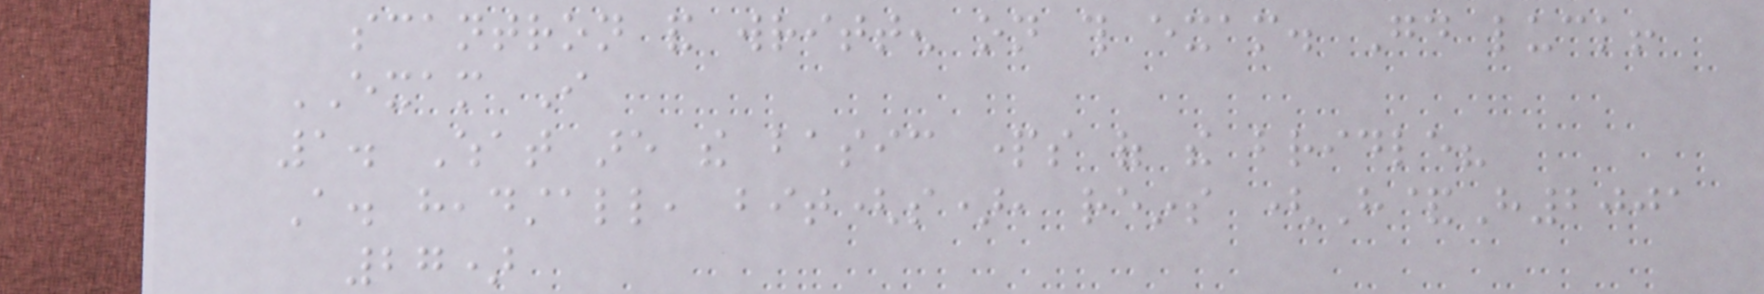scantron and written on this exam. Good luck!
EXAM I
1. What are the basic parts of the bridle?
A. headstall, bit(s), reins (H&H2001
27)
